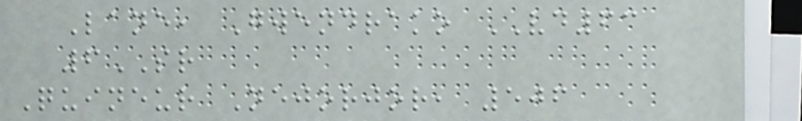Lane, Gwendrako VD63
6SR
Quineur Nejorjor, 506
